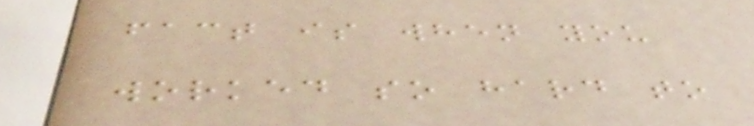fact is when you
worked so hard to
